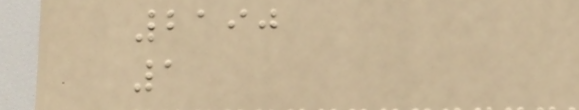2190
1
